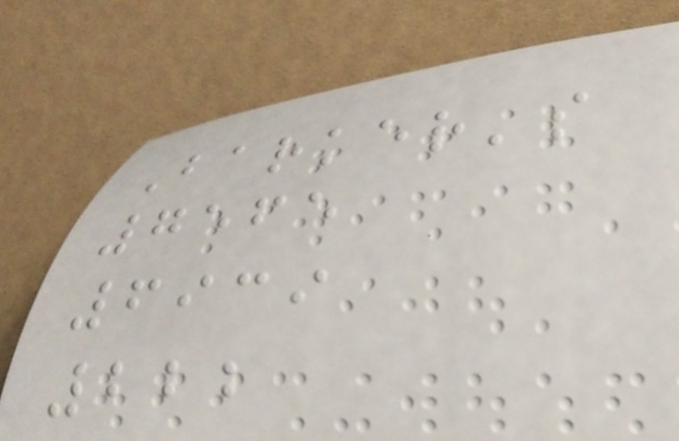Barker's
7565
6939
222
